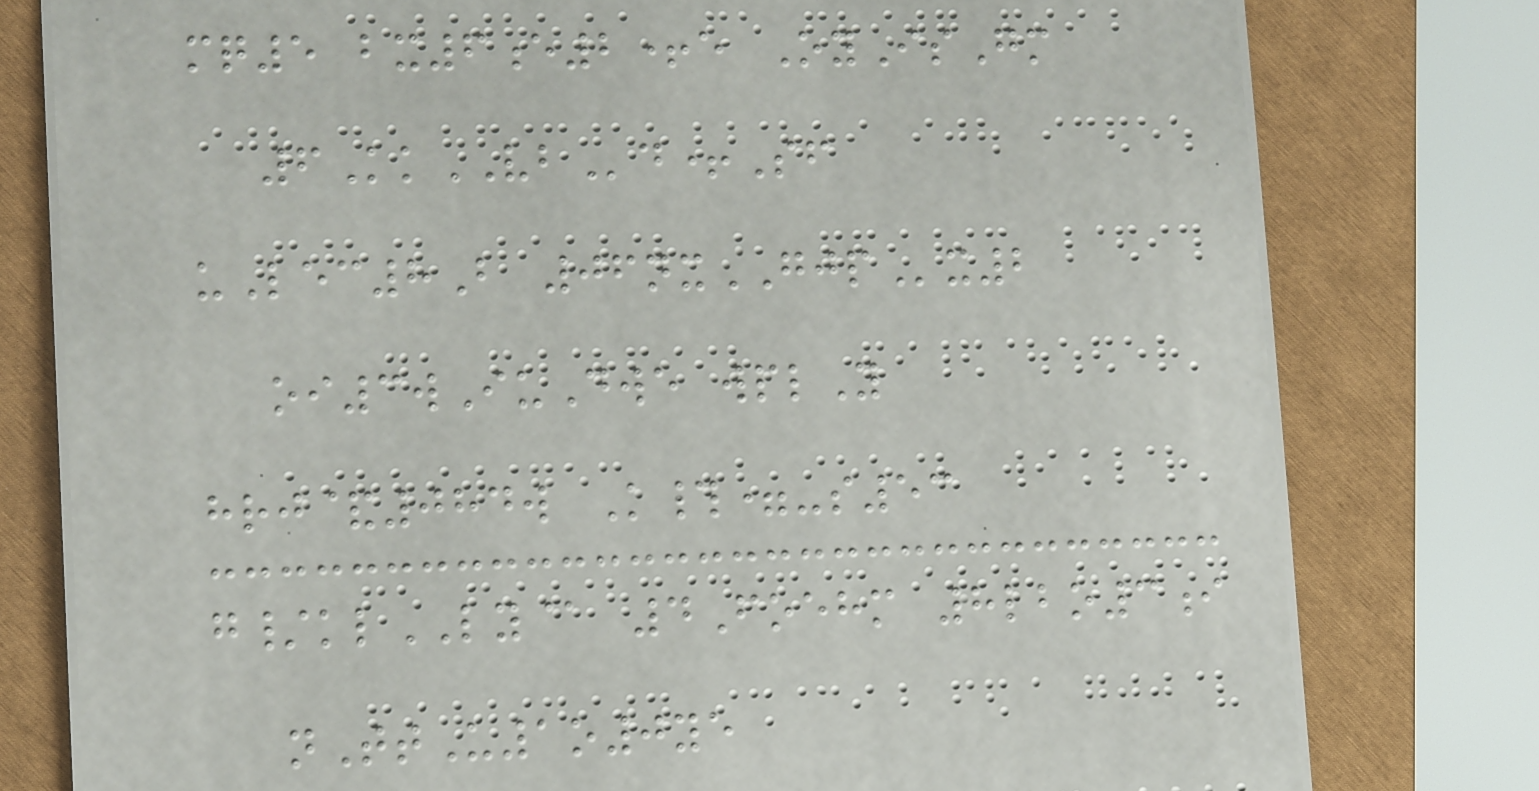mq5 bx6e2+e OyIsGm
6KkVBd+Sf
uLec8B 06nxGJPx2
oi3wIuDwe wplY
hrj&084w K#=-s53
g/klLY@ 4Foehm 8lbo3i
nTtU1o0ye
